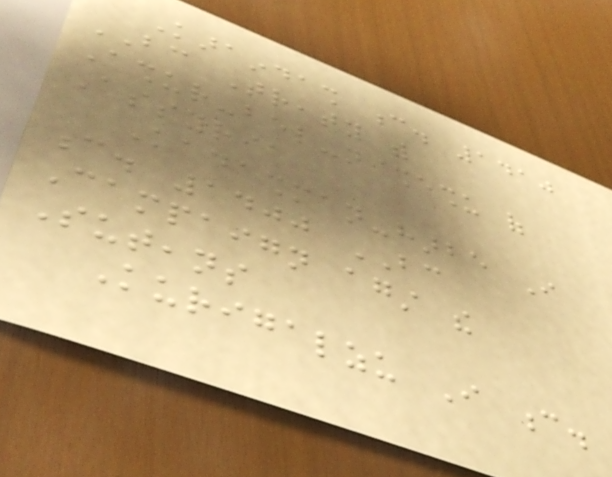Karaindash c. 1410
BC Treaty with
Ashur-bel-nisheshu of
Assyria
Kadashman-harbe I
c. 1400 BC
Campaign against the
Suteans
Kurigalzu I c.
